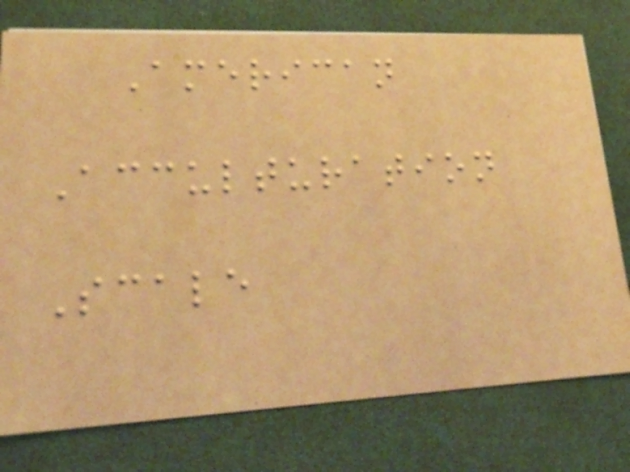American
Acculturation
Scale
